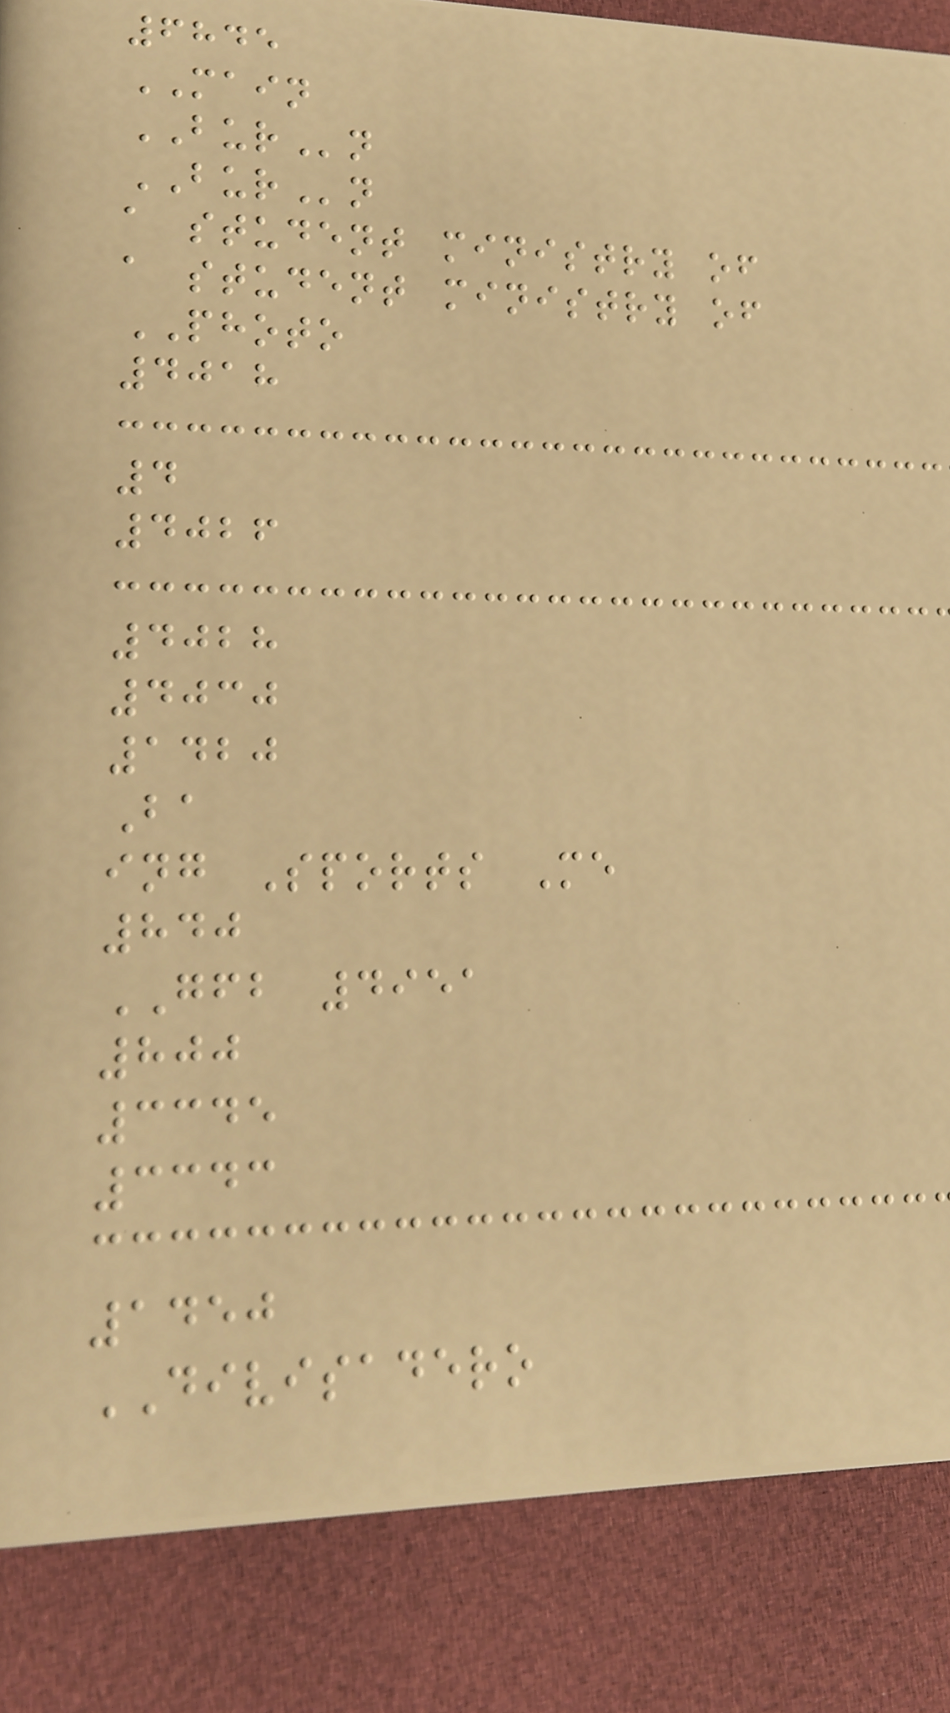6845
MAIN
BURn
BURn
a student ministry of
a student ministry of
PHOTO
4018
4
4026
4028
4030
1420
Ba
ing Sports Me
840
GFB 4951
800
3345
3343
1450
DIVISADERO
